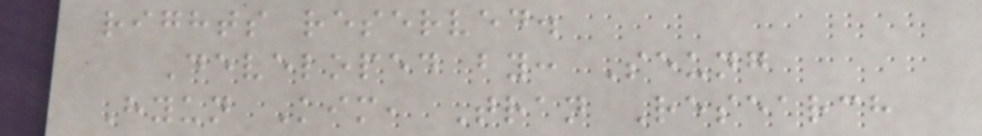rights reserved.
Developed by: Seung
Hyun Kim, Tran Research
